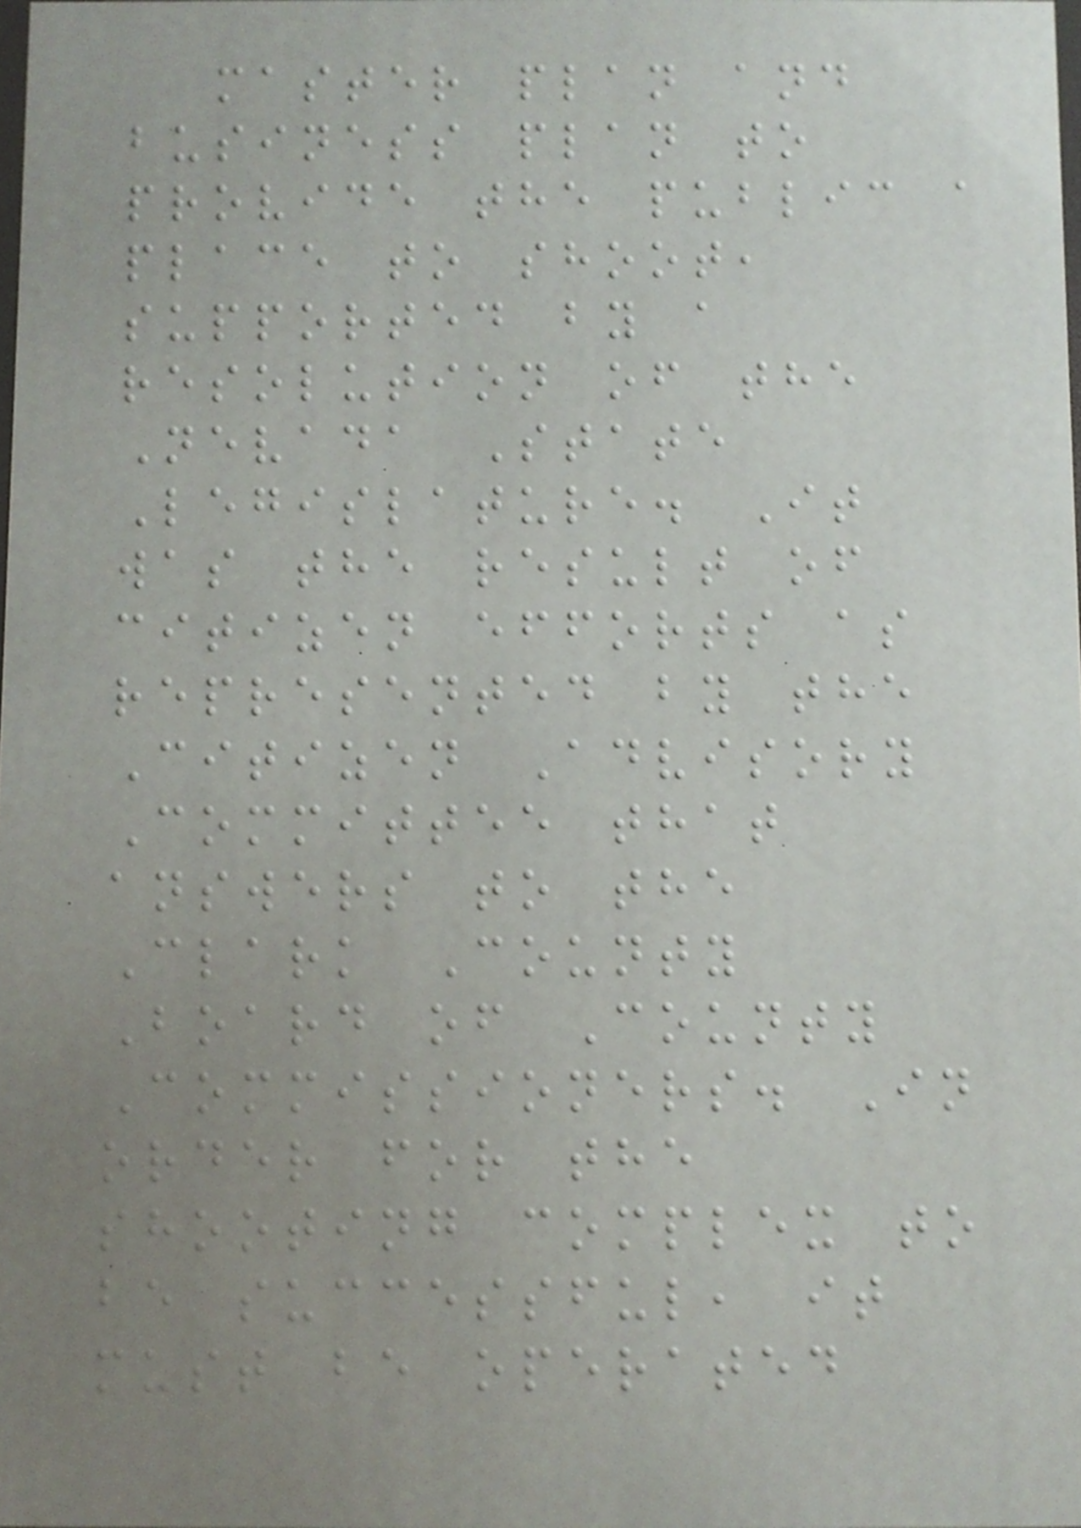master plan and
business plan to
provide the public a
place to shoot,
supported by a
resolution of the
Nevada State
Legislature. It
was the result of
citizen efforts as
represented by the
Citizen Advisory
Committee that
answers to the
Clark County
Board of County
Commissioners. In
order for the
shooting complex to
be successful, it
must be operated
